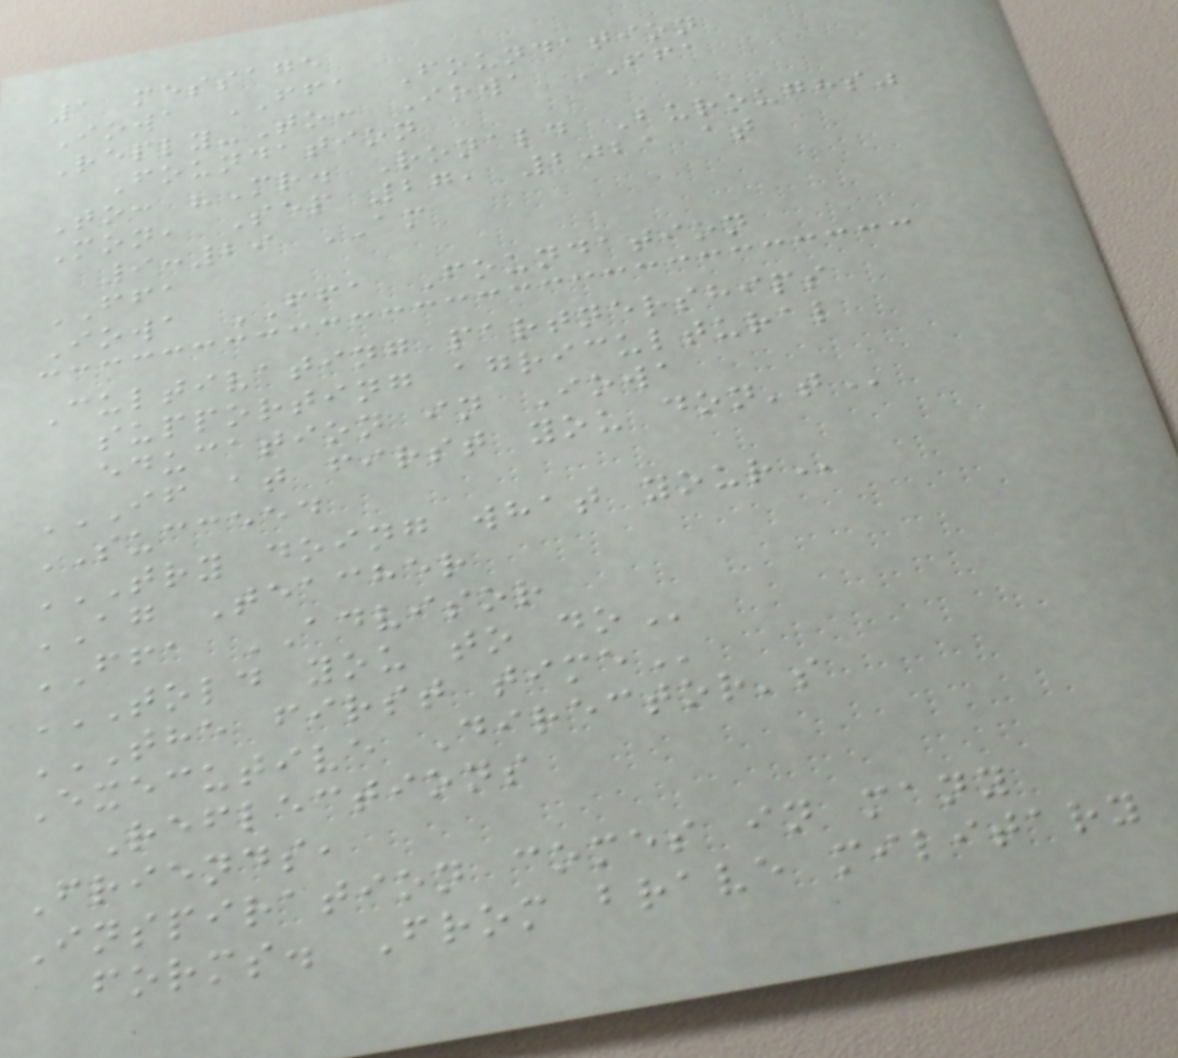1 message
Iowa FFA Foundation
Reply-To: Iowa FFA
Foundation
To: "Mr. Ronald Buroughs"
Mon, Sep 27, 2021 at
9:29 AM
FFA
Iowa FFA Foundation
Cultivating partnerships
supporting agricultural
education in Iowa
IF AT FIRST YOU DON'T
SUCCEED
TRY DOING WHAT YOUR
AG Teacher
FFA ADVISOR
TOLD YOU TO DO
THE FIRST TIME
Executive Director's
Reflections
Friends,
Inspiration comes in many
forms. From brave military
